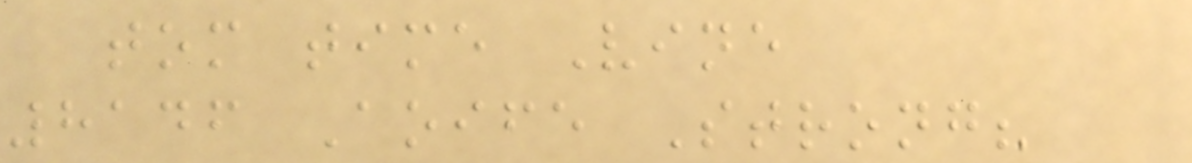tom time Vine
8146 Aoife Strong?
